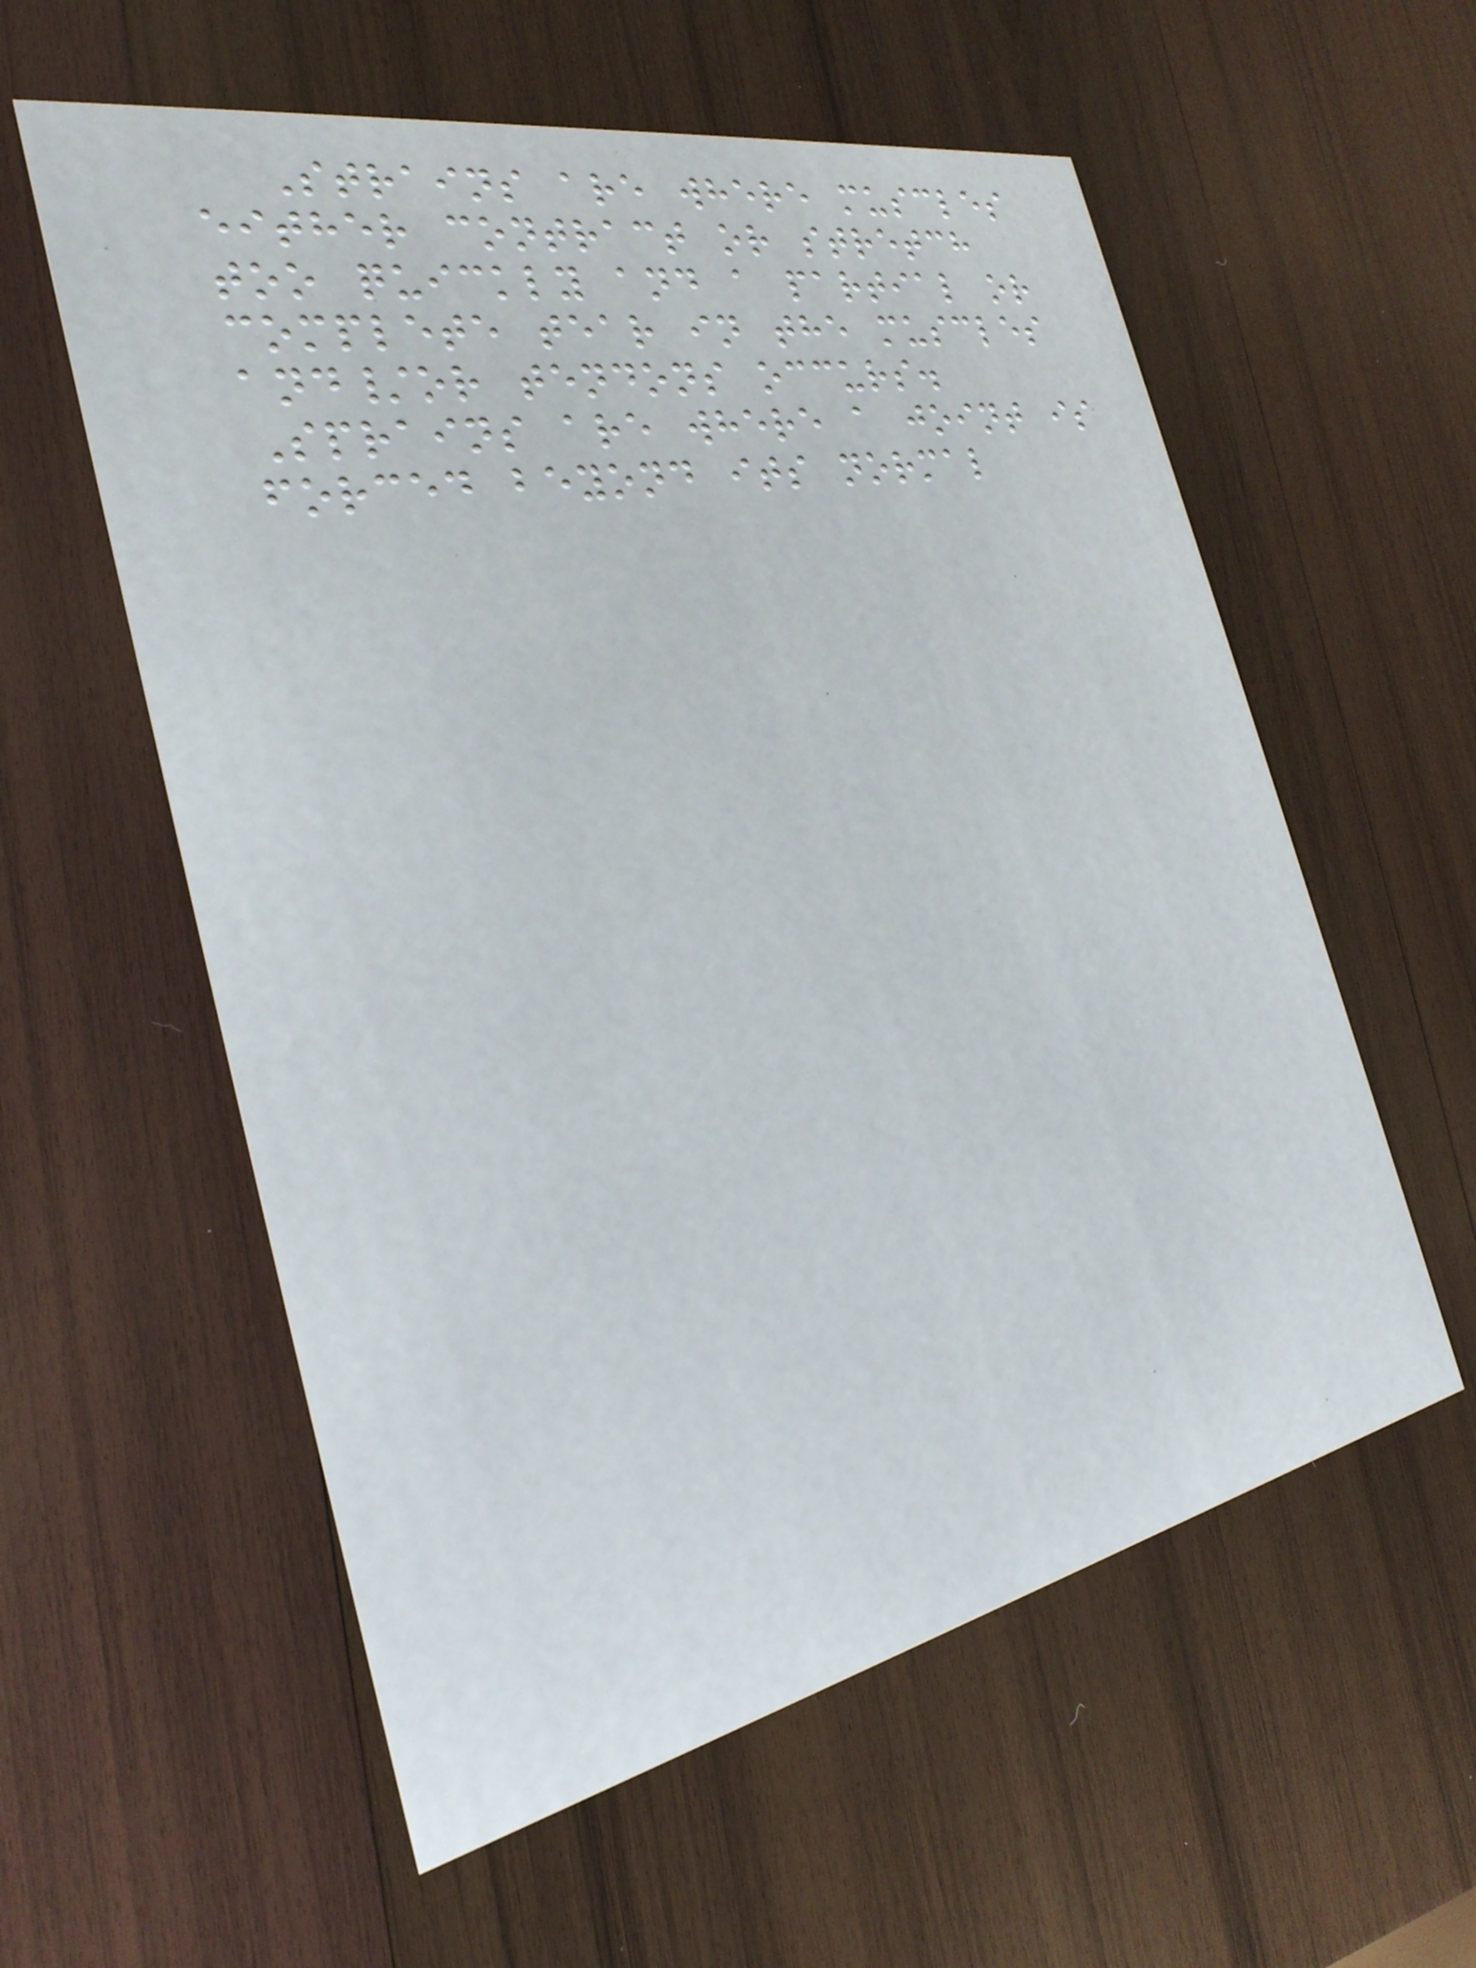Strains are where muscles
either contract or stretch
too quickly and a partial or
complete tear in the muscles
and/or tendons occurs.
Sprains are where a joint is
forced beyond its normal
